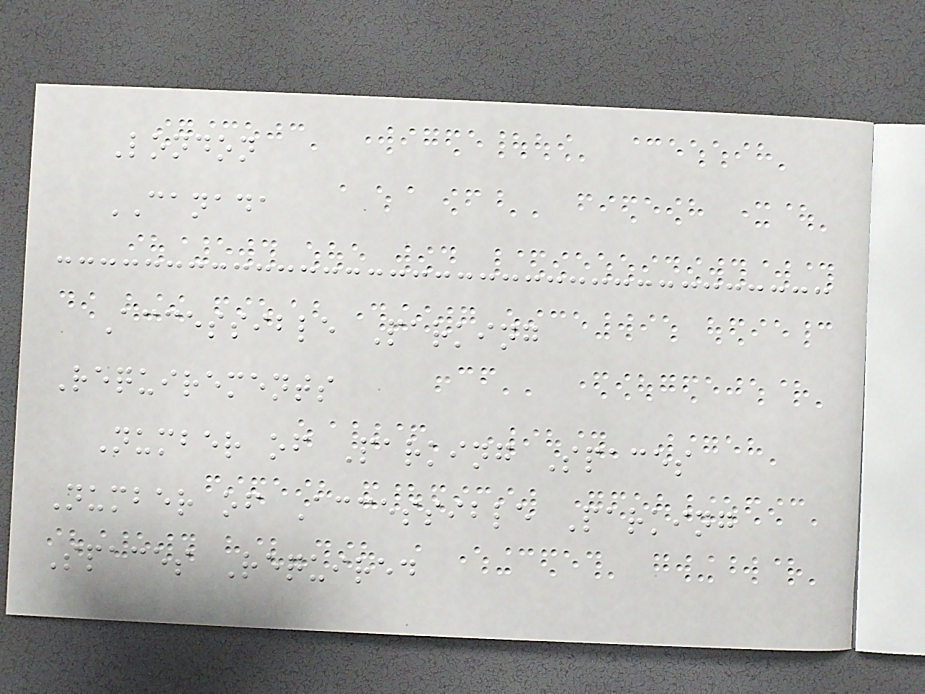London
CANADA
Accessible Parking
Requirements
Number of Parking Spaces
Number of Accessible Parking
Spaces Required
